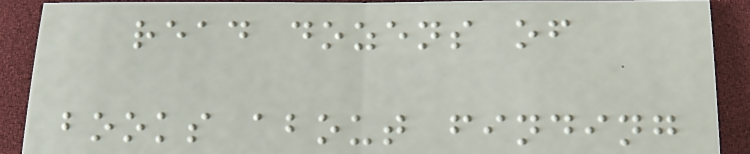read dozens of
books about finding
